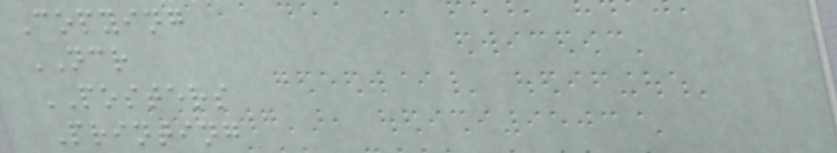Copying
NCR
POSTERS
Printing
